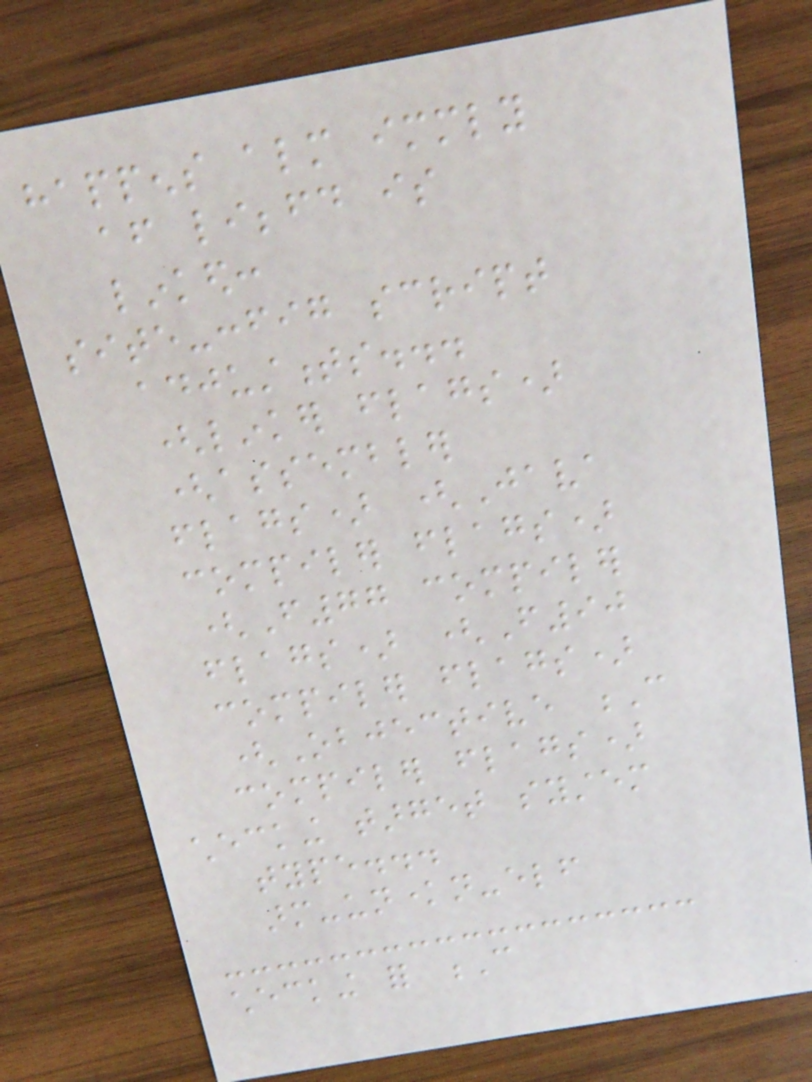happens almost immediately
after libbfd is
linked:
site-config script
adjustments...
(linker flags)
(assembler
flags) (Java
compiler flags)
(F77 compiler
flags) (F90
compiler flags)
(Objective C
compiler flags)
checking target system
type...
arm-unknown-elf
checking for C
